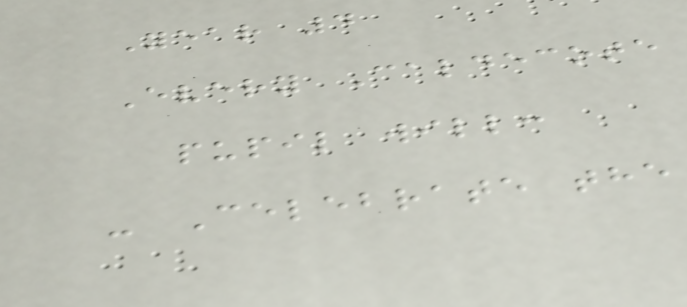Year 4
Every Caldecote
pupil will:
- Celebrate the
